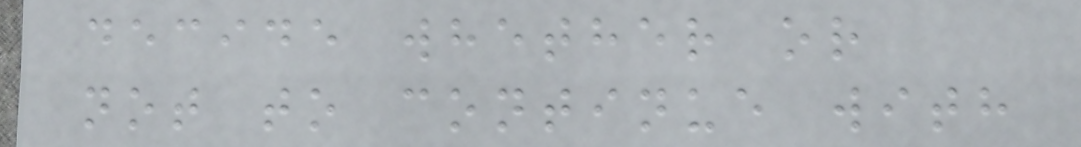decide whether or
not to continue with
